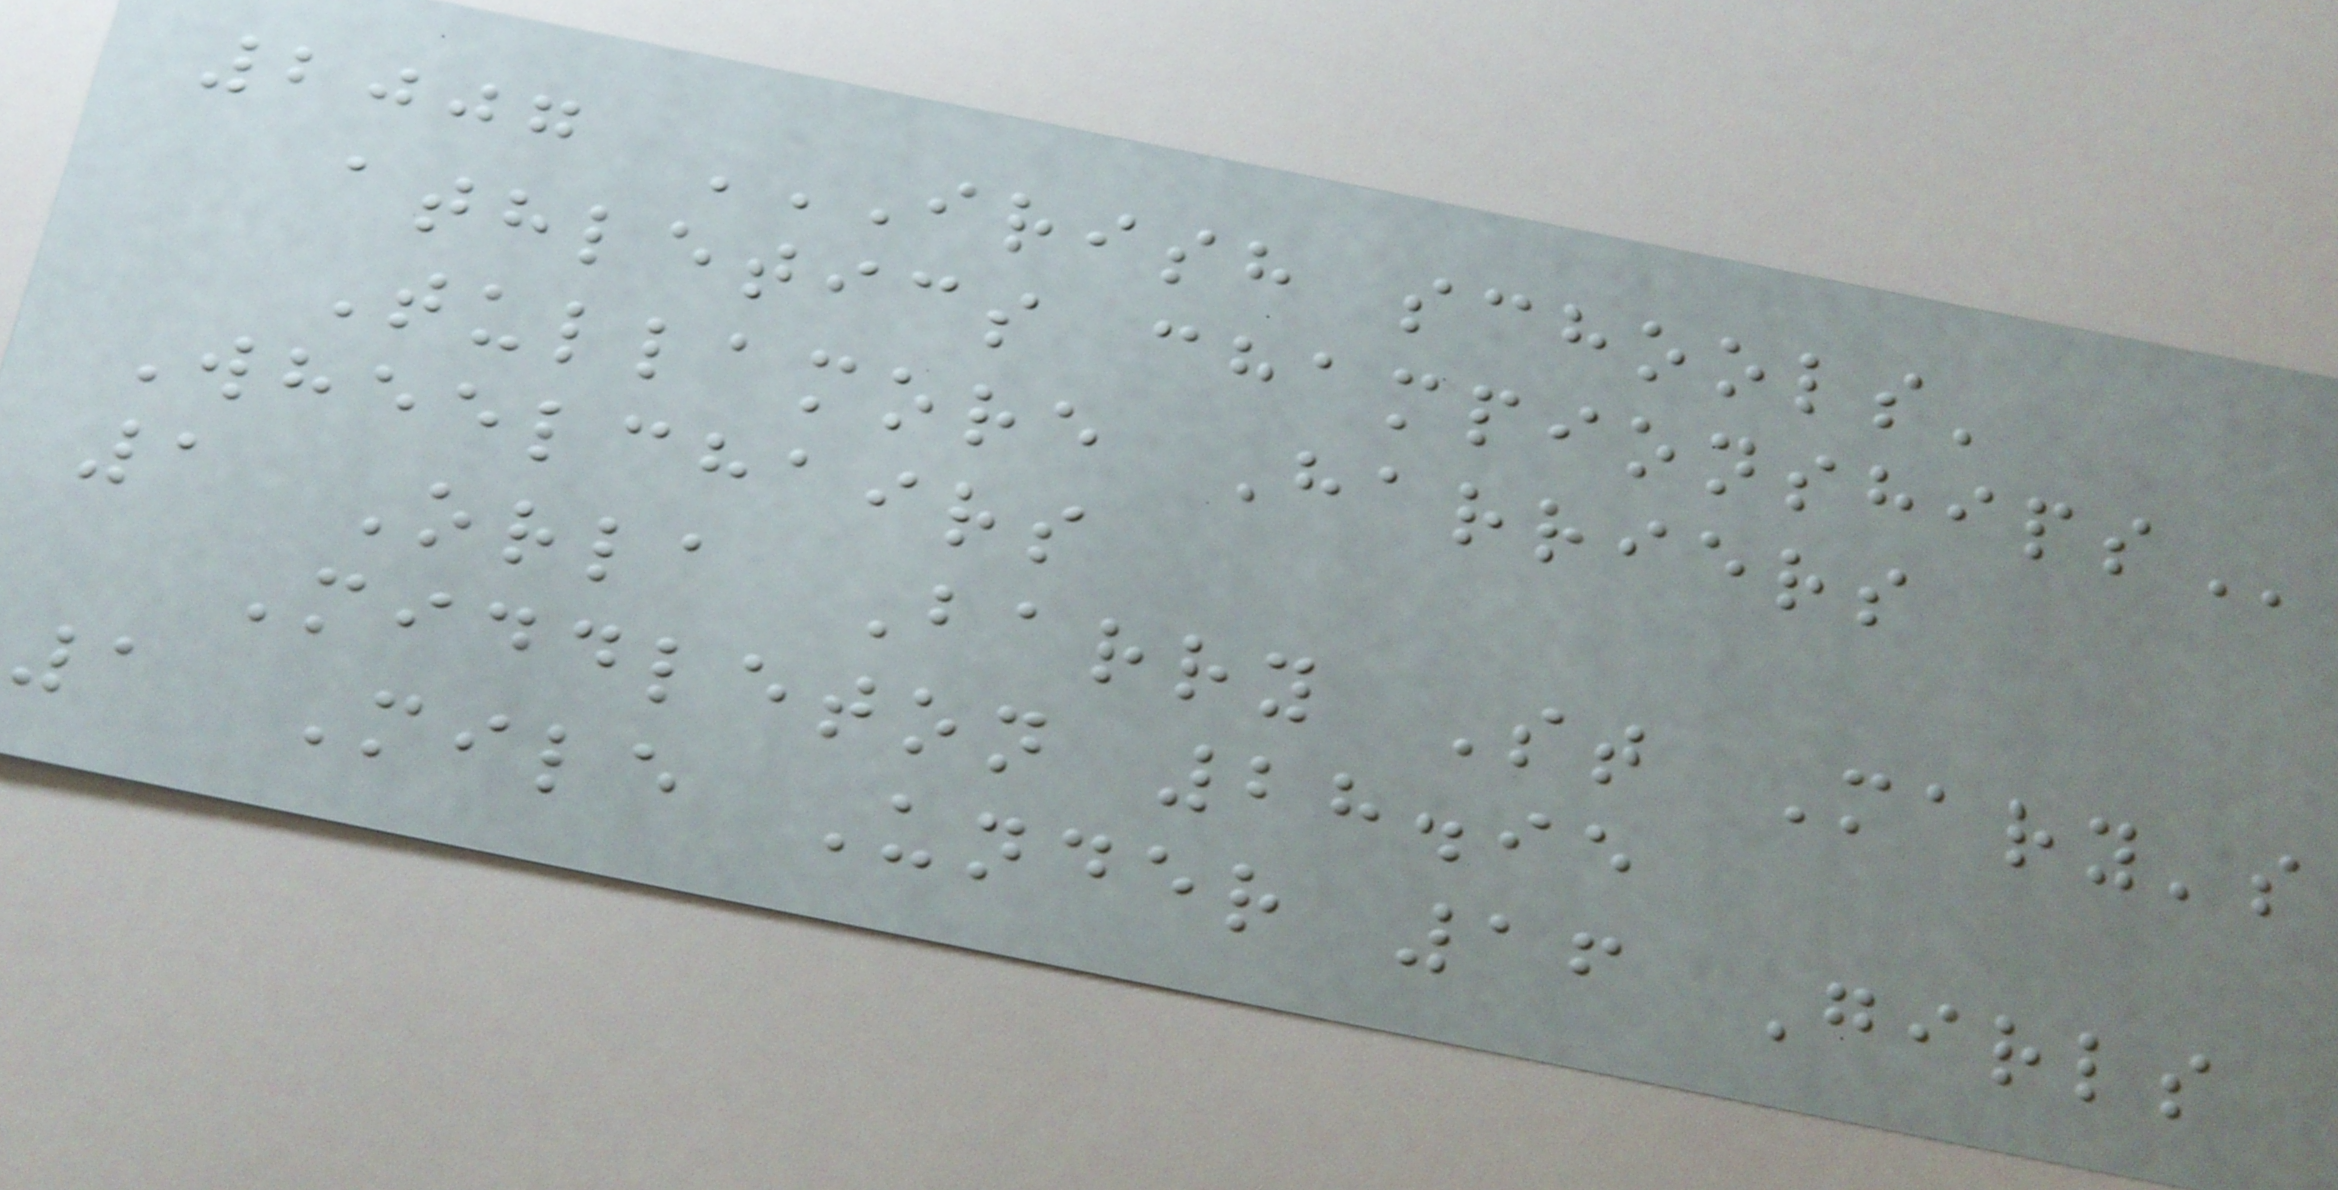2007 IRISH SCHOOLS'
ATHLETICS CHAMPIONSHIPS
Tullamore Harriers
Wheelchairs
1 Orla Barry St Mary's
Middleton 28.95
1 Mile Under 16 Girls
